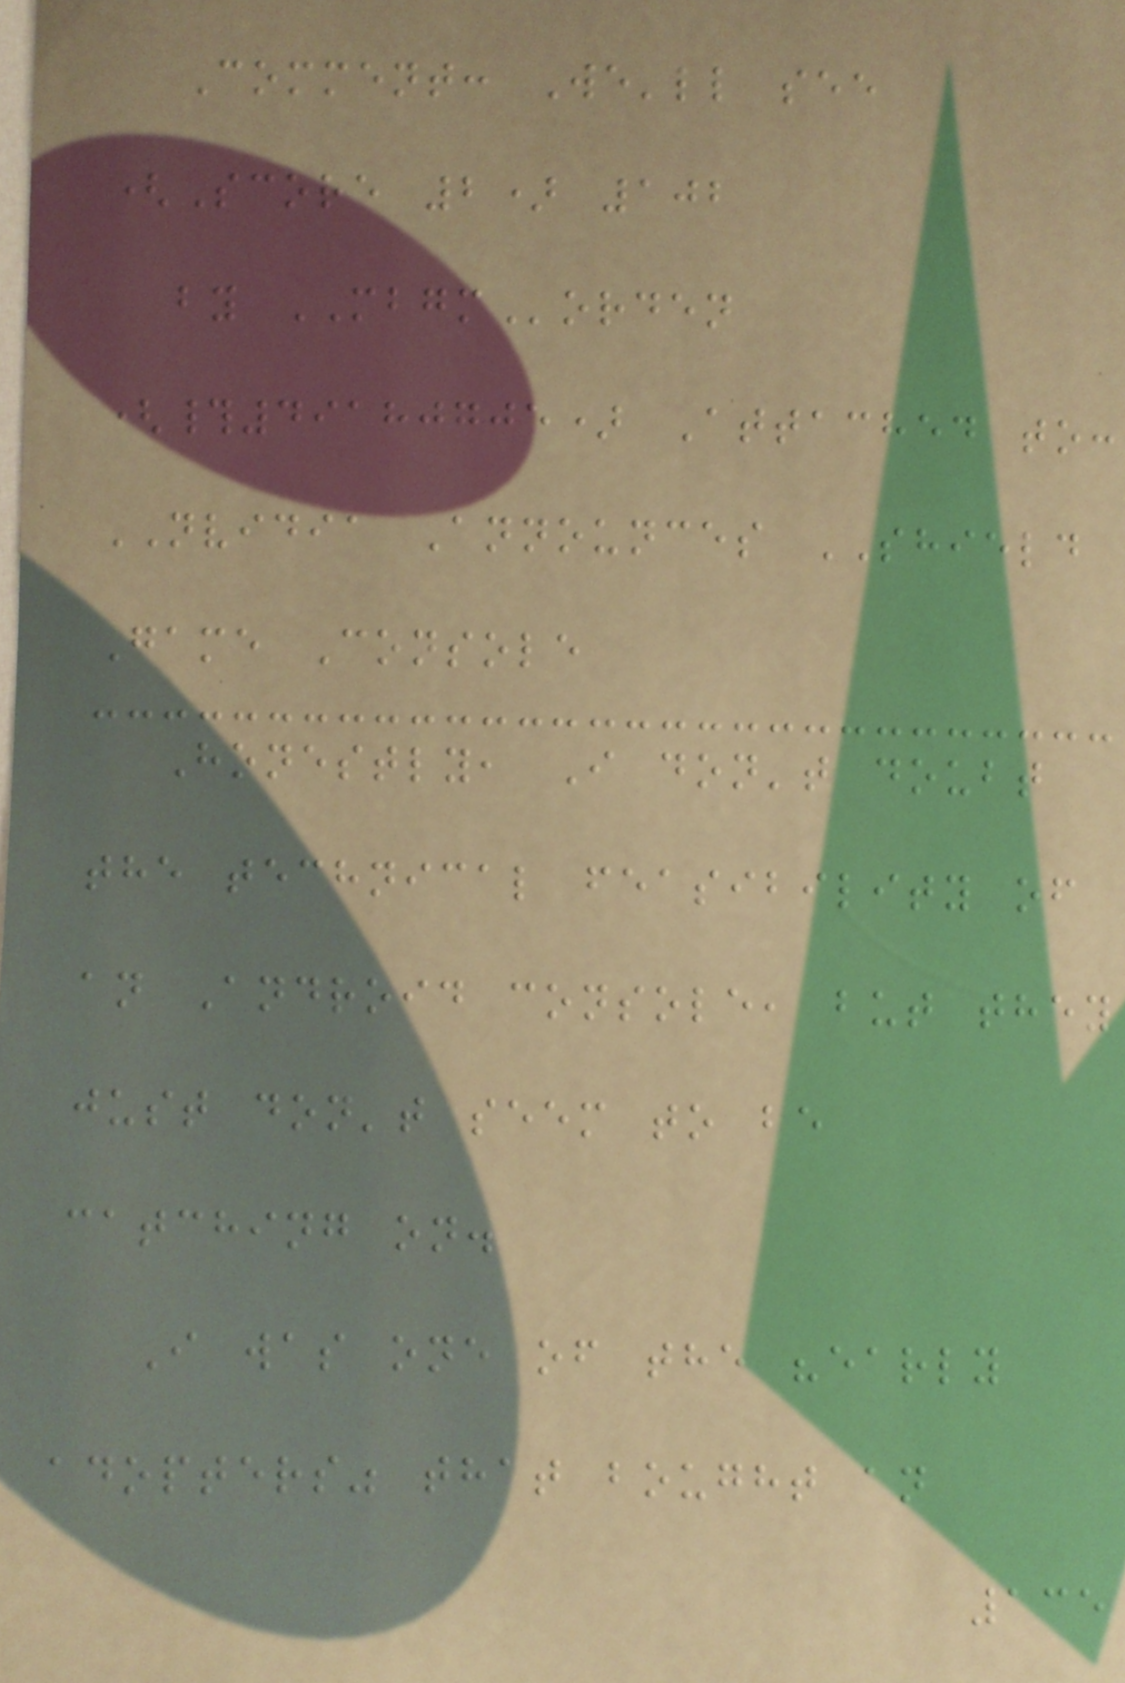Comment: We'll see
(Score 2) 102
by MBGMorden
(#49180705) Attached to:
NVIDIA Announces SHIELD
Game Console
Honestly, I don't doubt
the technical feasibility of
an Android console, but they
just don't seem to be
catching on.
I was one of the "early
adopters" that bought an
135
